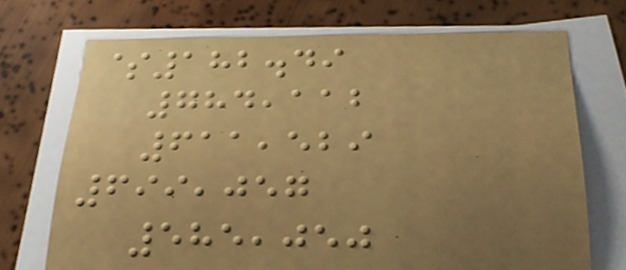$182.49
784,112
611,529
699,057
585,050
